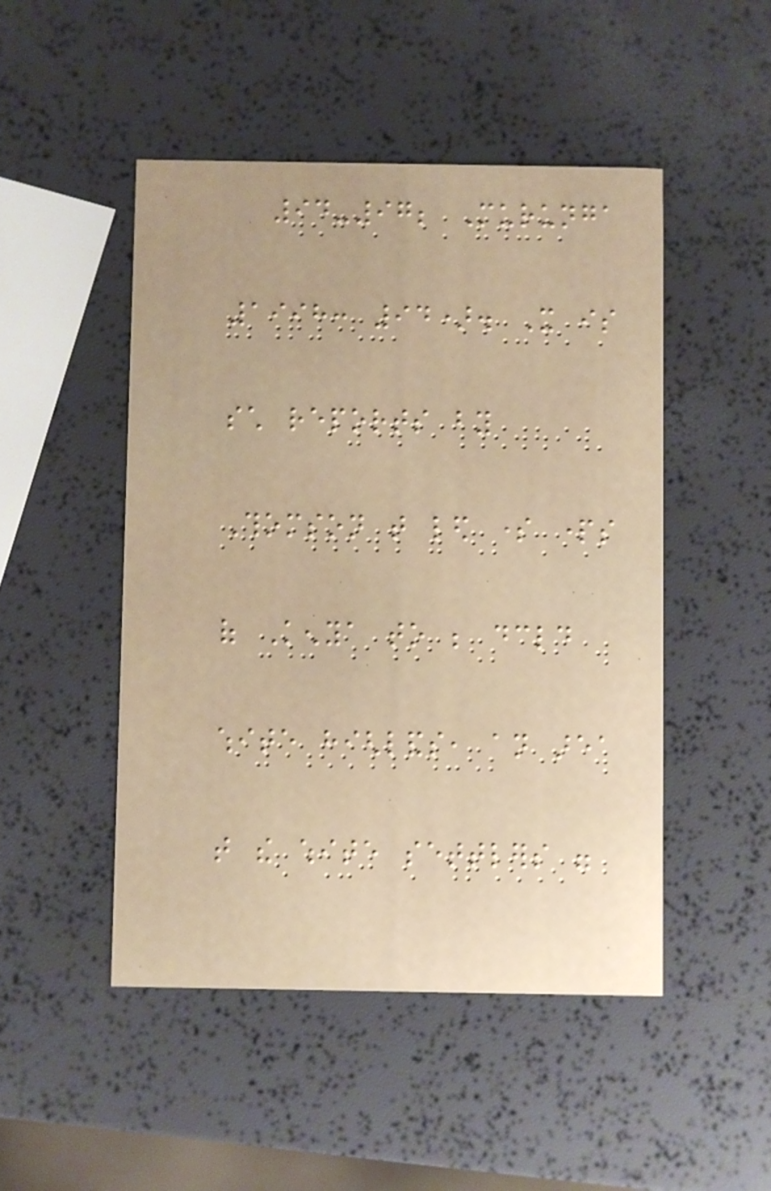94-97; Murunga
1998: 94). It is
such reports by
Thomson that led some parts
of Kenya to be declared
white highlands, an area
that the white settlers were
